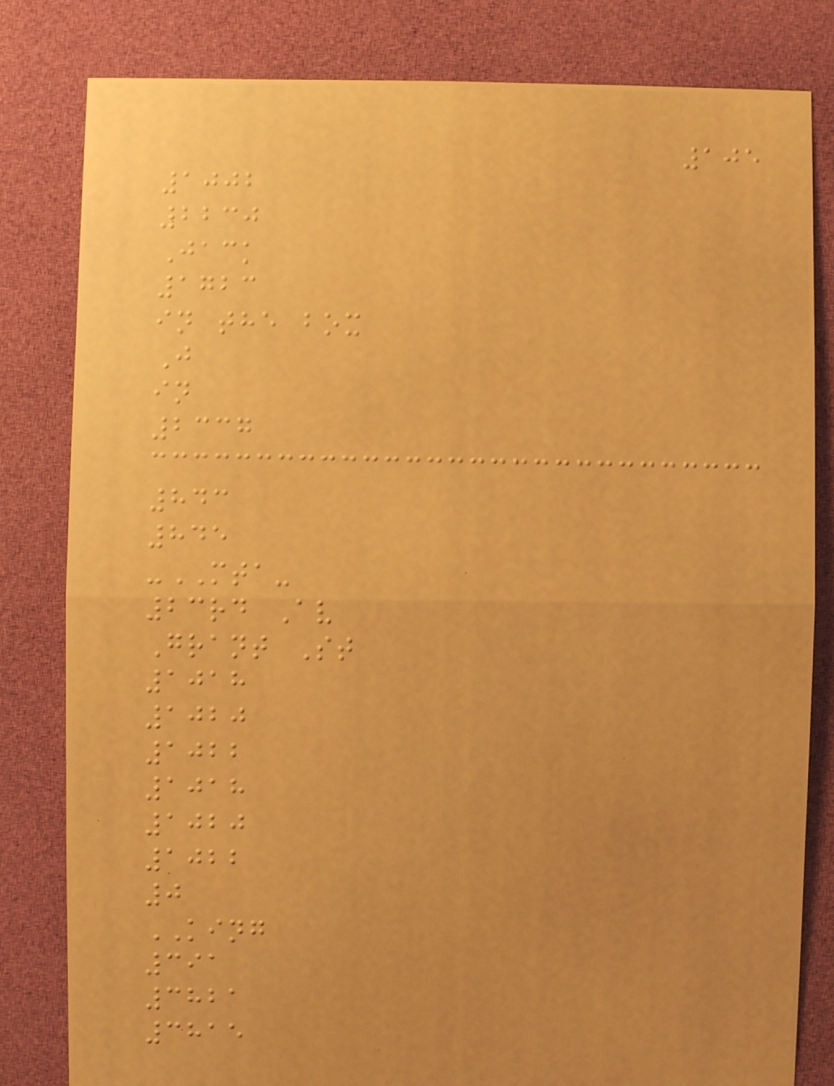105
1002
2230
Jack
1723
in the box
J
in
2337
843
845
-MTA-
23rd Av
Grant St
1018
1020
1022
1018
1020
1022
0
KING
391
3821
3815
